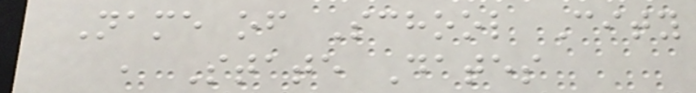Name of School City
, State Dates
